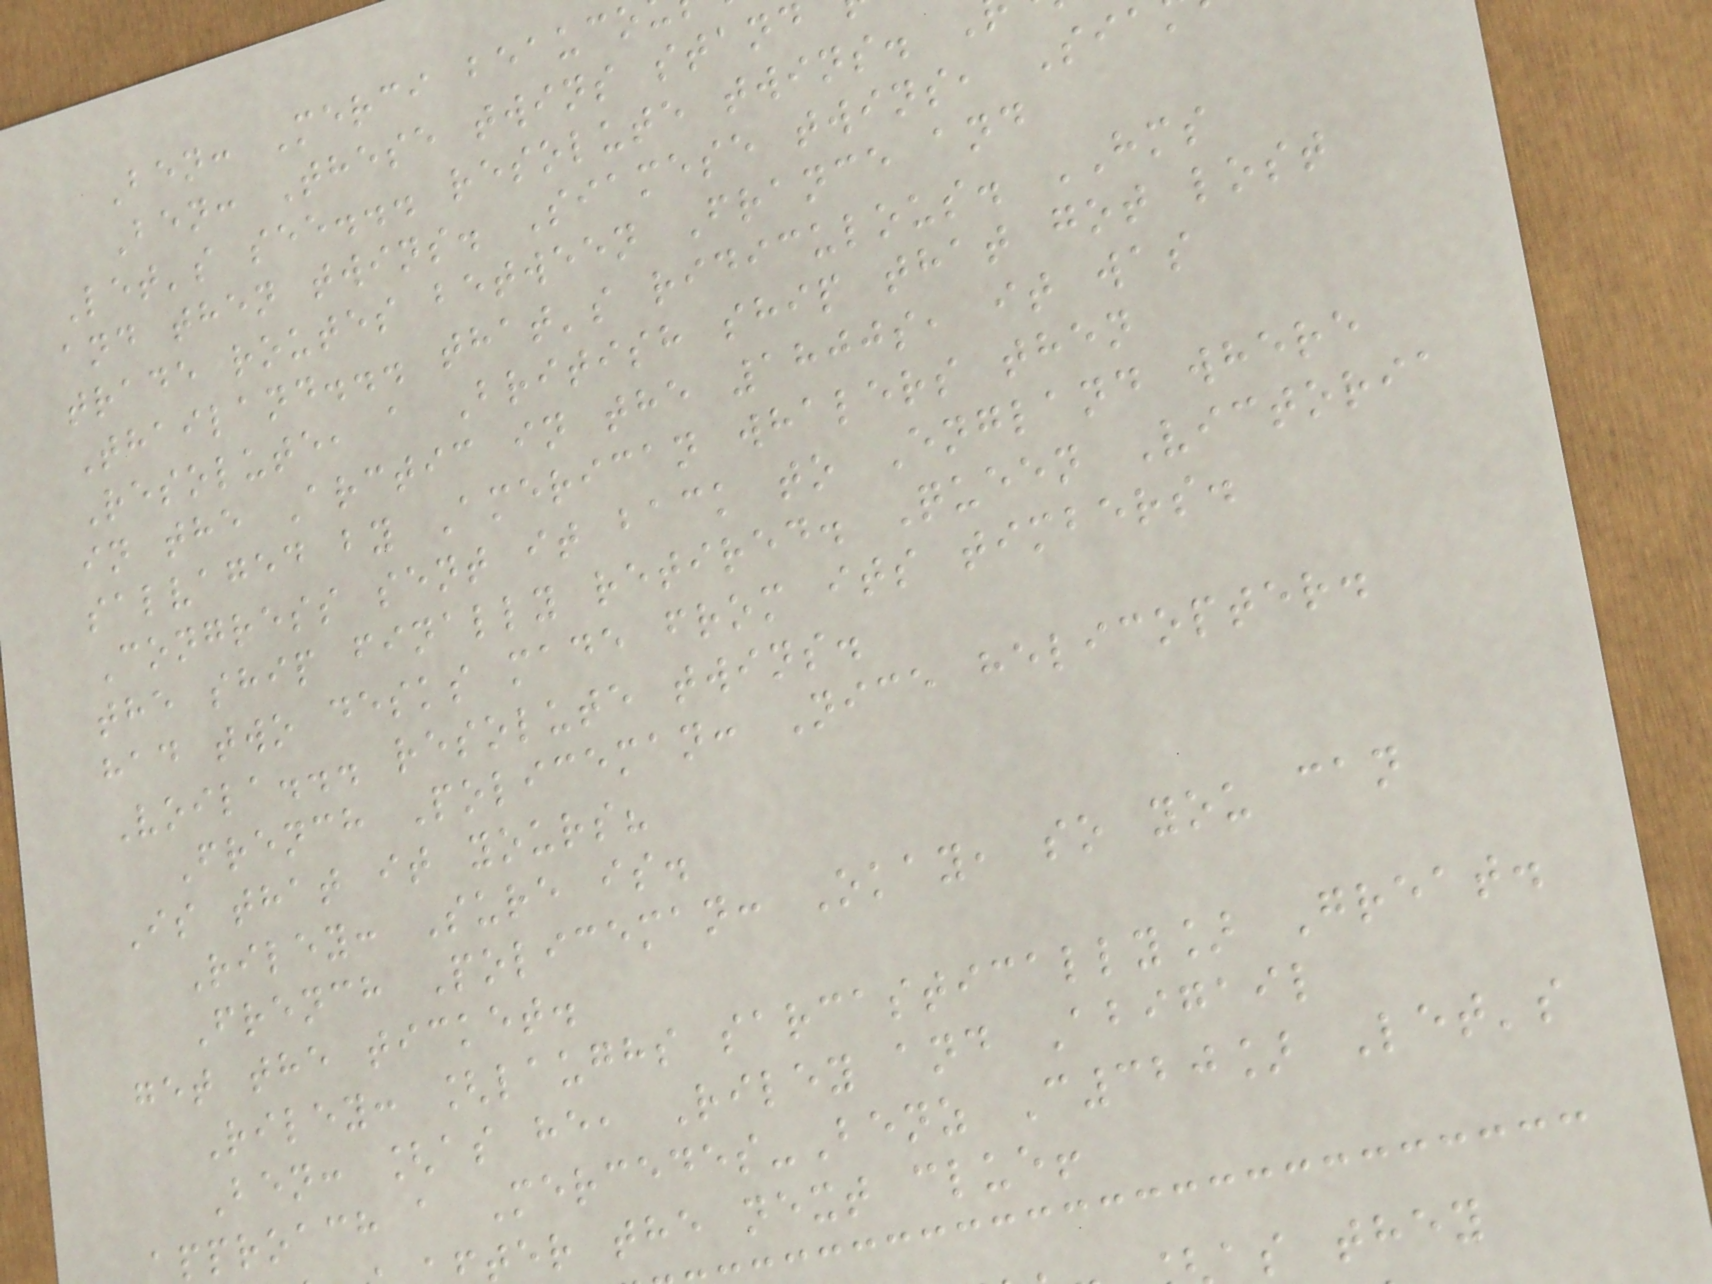Ben: Merci beauco
Ben: These twins stand
Let's see... resolute twins.
and then twins. Siamese twins, Sia
trade routes between France and
Thailand... that's ridiculous. HMS
Resolute, a British ship that got lost
in the Arctic in the 1800s, it was
salvaged by American whalers then
Congress sent it back to England where
the ship finally retired. Queen Victoria
had two desks made from its timbers.
Voila... resolute twins.
French Policeman: Nice helicopter.
Is that it yours?
Riley: Sure is.
French Policeman: Okay, so you can
get the ticket.
Riley: [laughs sarcastically] Great.
Ben: [as he, Riley and Abigail
pproach a Mercedes-Benz C320] Let's
ter the next clue!
